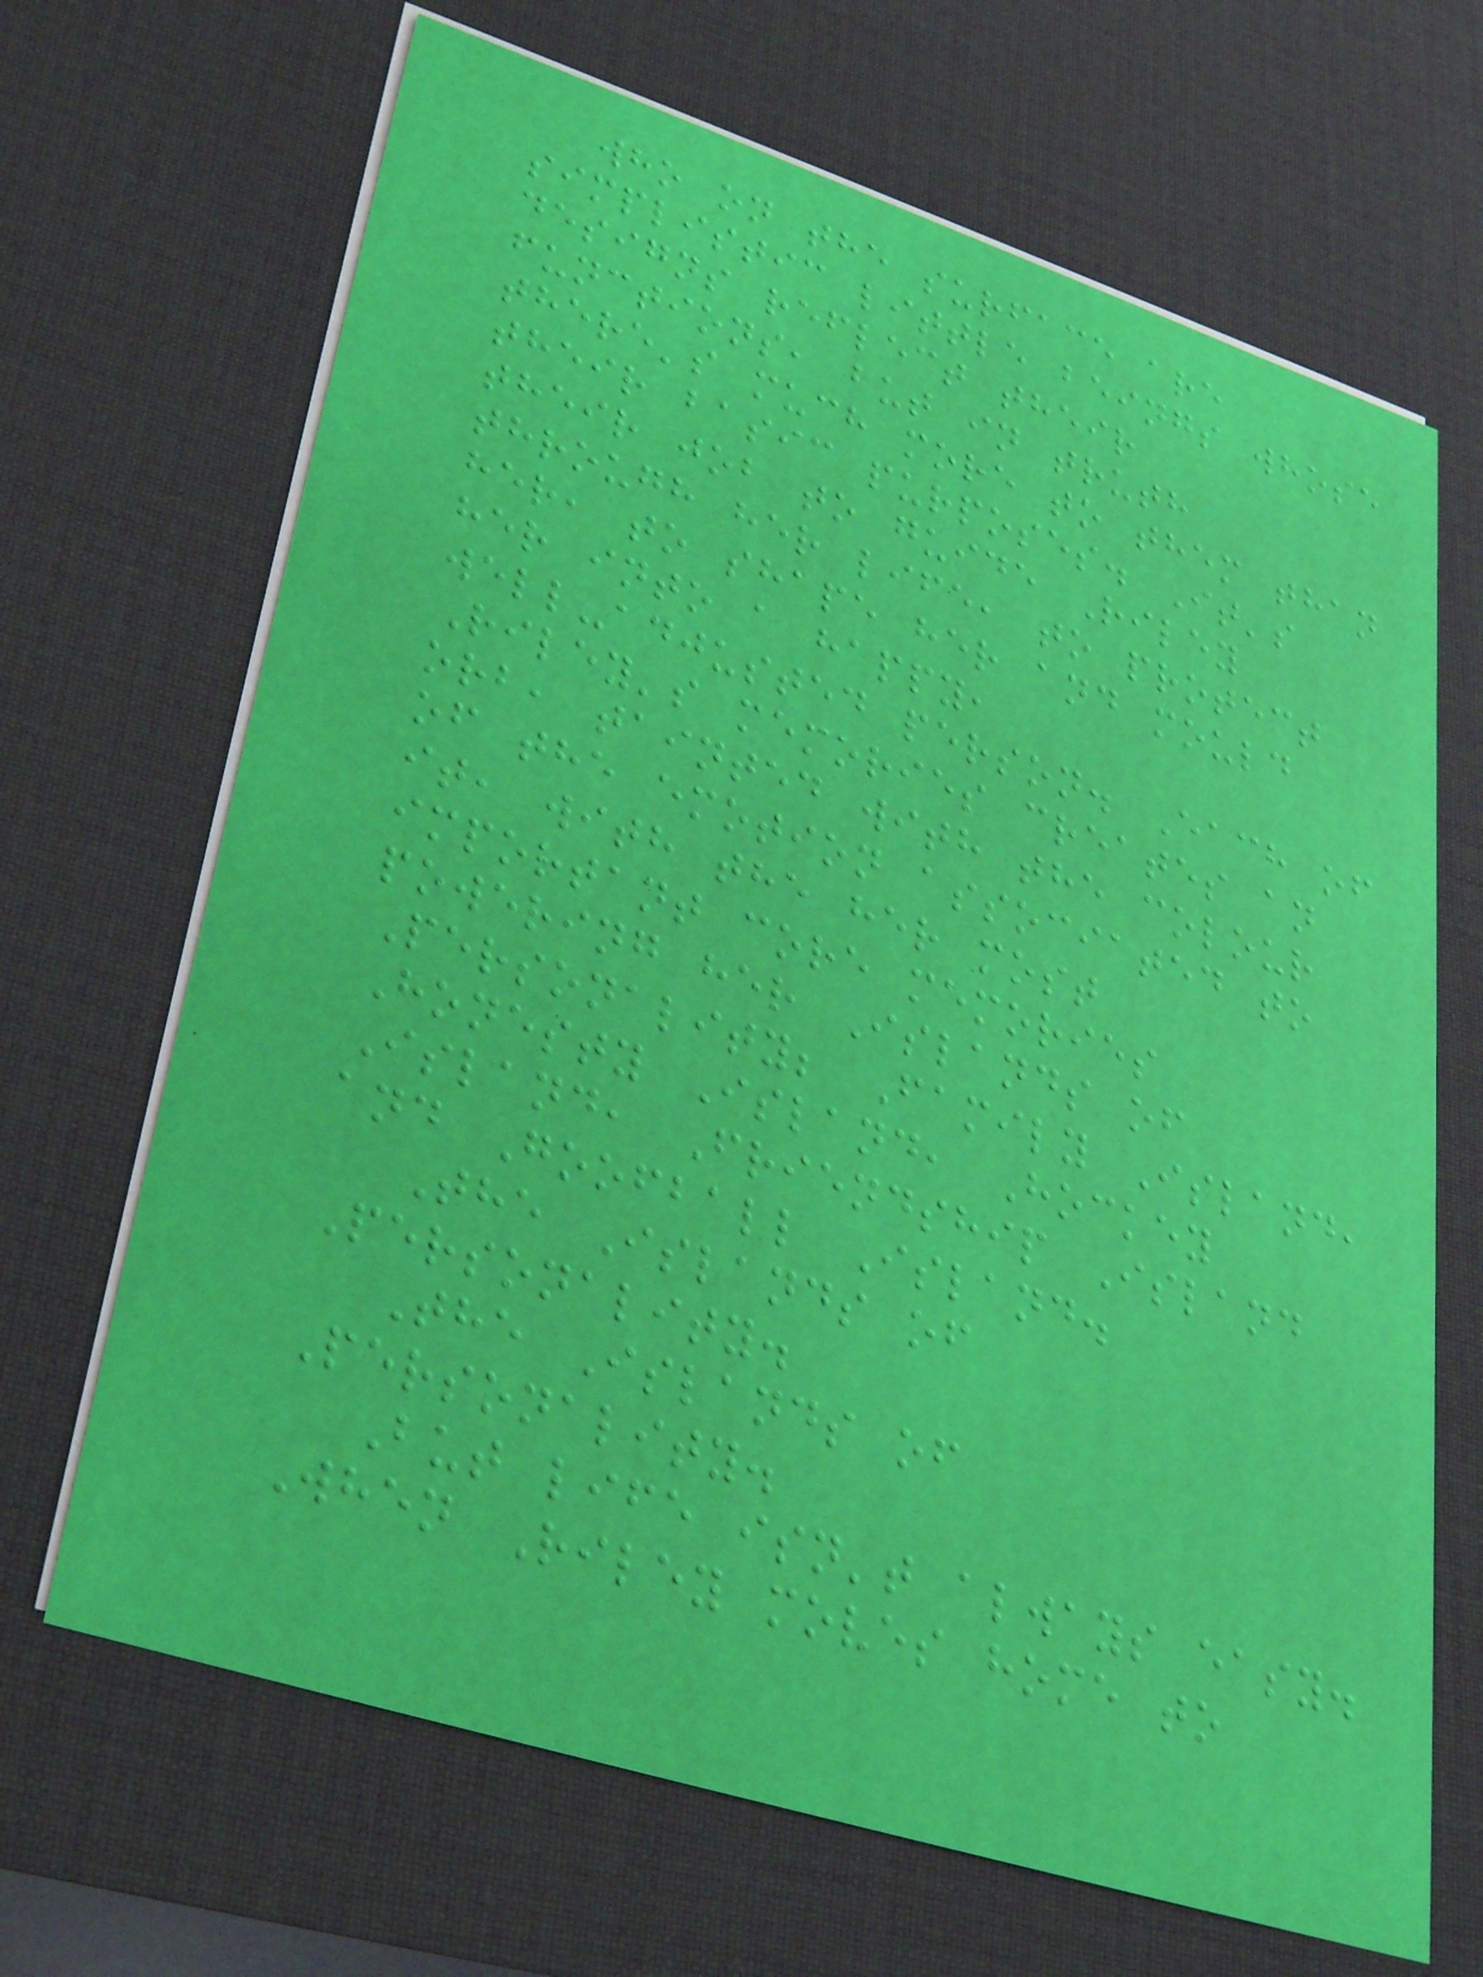who on the surface are
simplistic little beings whose
designs reflect their
functions, but in truth
there's much more to them than
their basic purposes. It's
their job to guide Riley
through her life, to protect
her, to shape her and mould
her into a happy,
well-adjusted person. Each of
Riley's memories creates an
orb, tainted with the colour
of the emotion associated to
it, with the her most
important core memories
powering her Islands of
Personality; Family Island,
Honesty Island, Hockey
Island, Friendship Island
and Goofball Island.
The Islands of
Personality.
The Islands of
Personality.
But life isn't always easy.
When Riley moves home to
